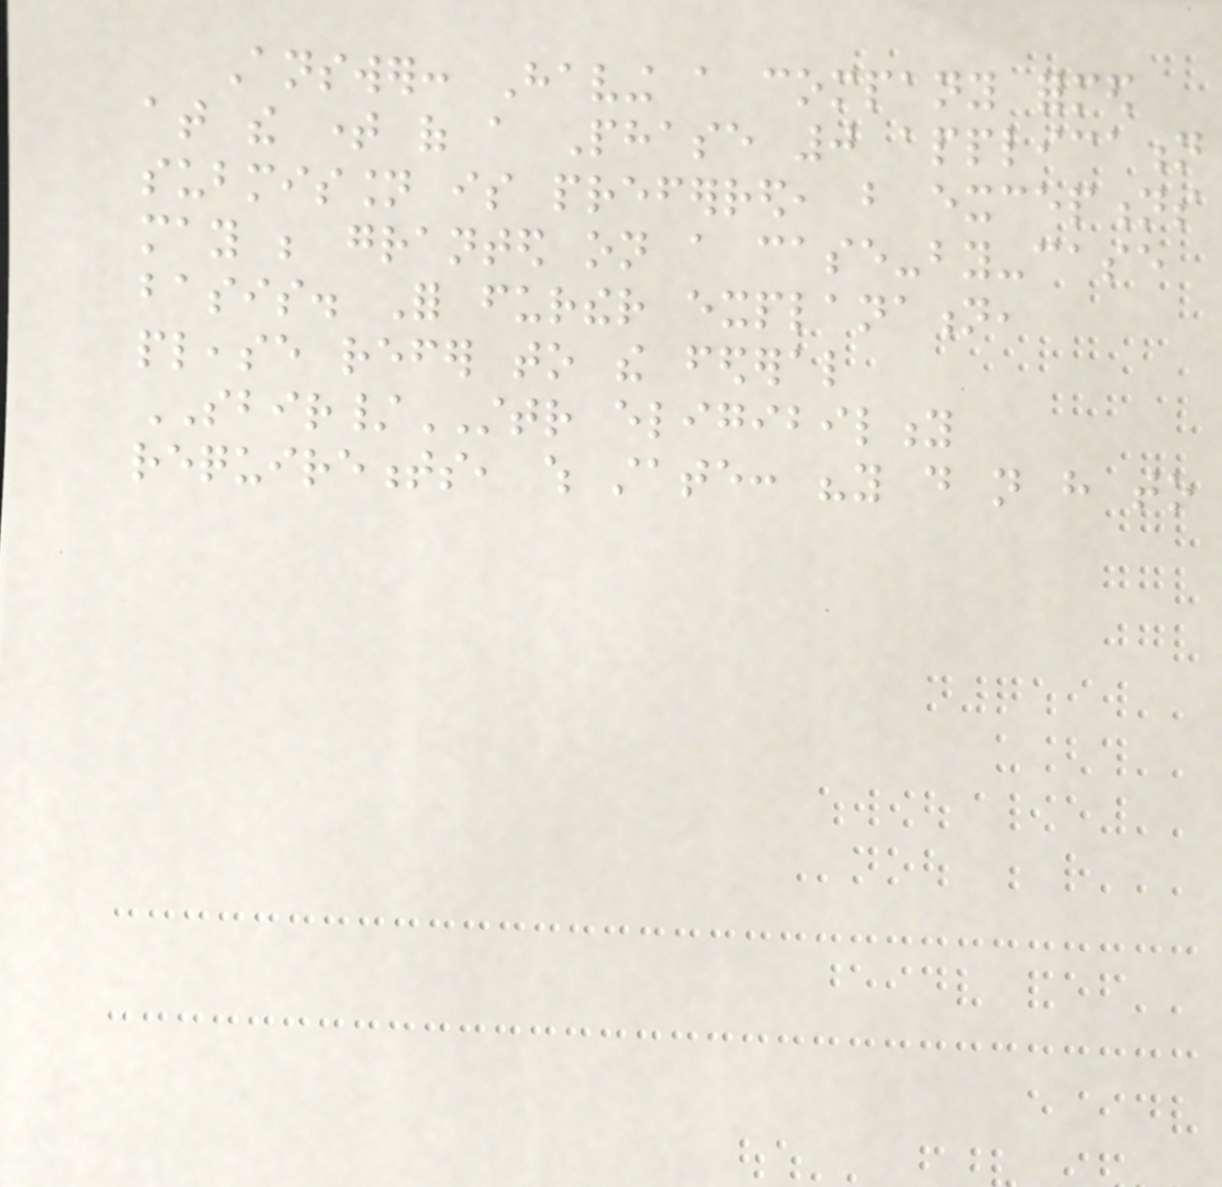Answer: Having a company formed
at the time of a Phase 0 application
submission is preferred, but exceptions
may be granted on a case-by-case
basis. For further explanation,
please refer to the federal
SBIR/STTR eligibility
requirements, which state: "you do not have to
